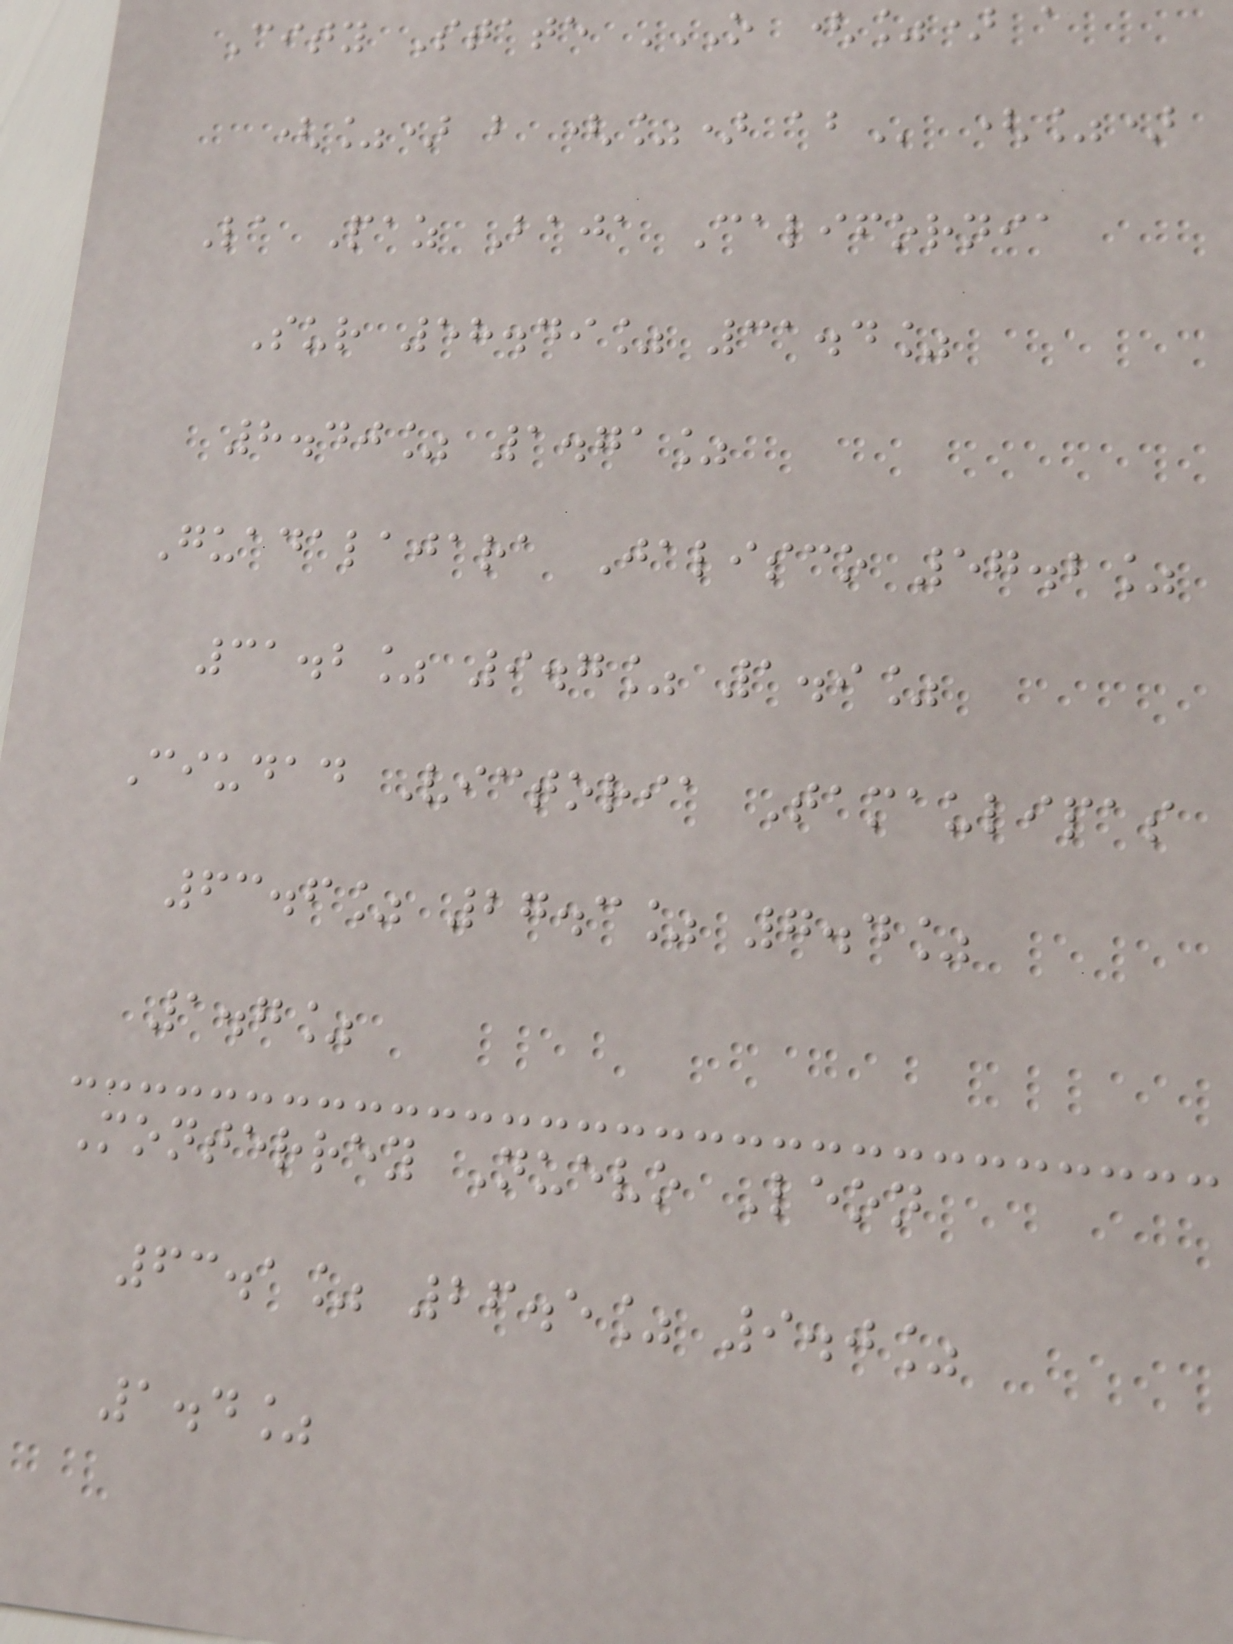City State O (%) A
(%) b (%)
La Paz Baja California
Sur 58.49% 31.4%
8.40% 1.71%
Guadalajara Jalisco 57.2%
31.2% 9.7% 1.9%
Ciudad Victoria Tamaulipas
63.6% 27.3% 7.4%
1.7%
Monterrey Nuevo Leon
63.1% 26.5% 9.0%
1.4%
